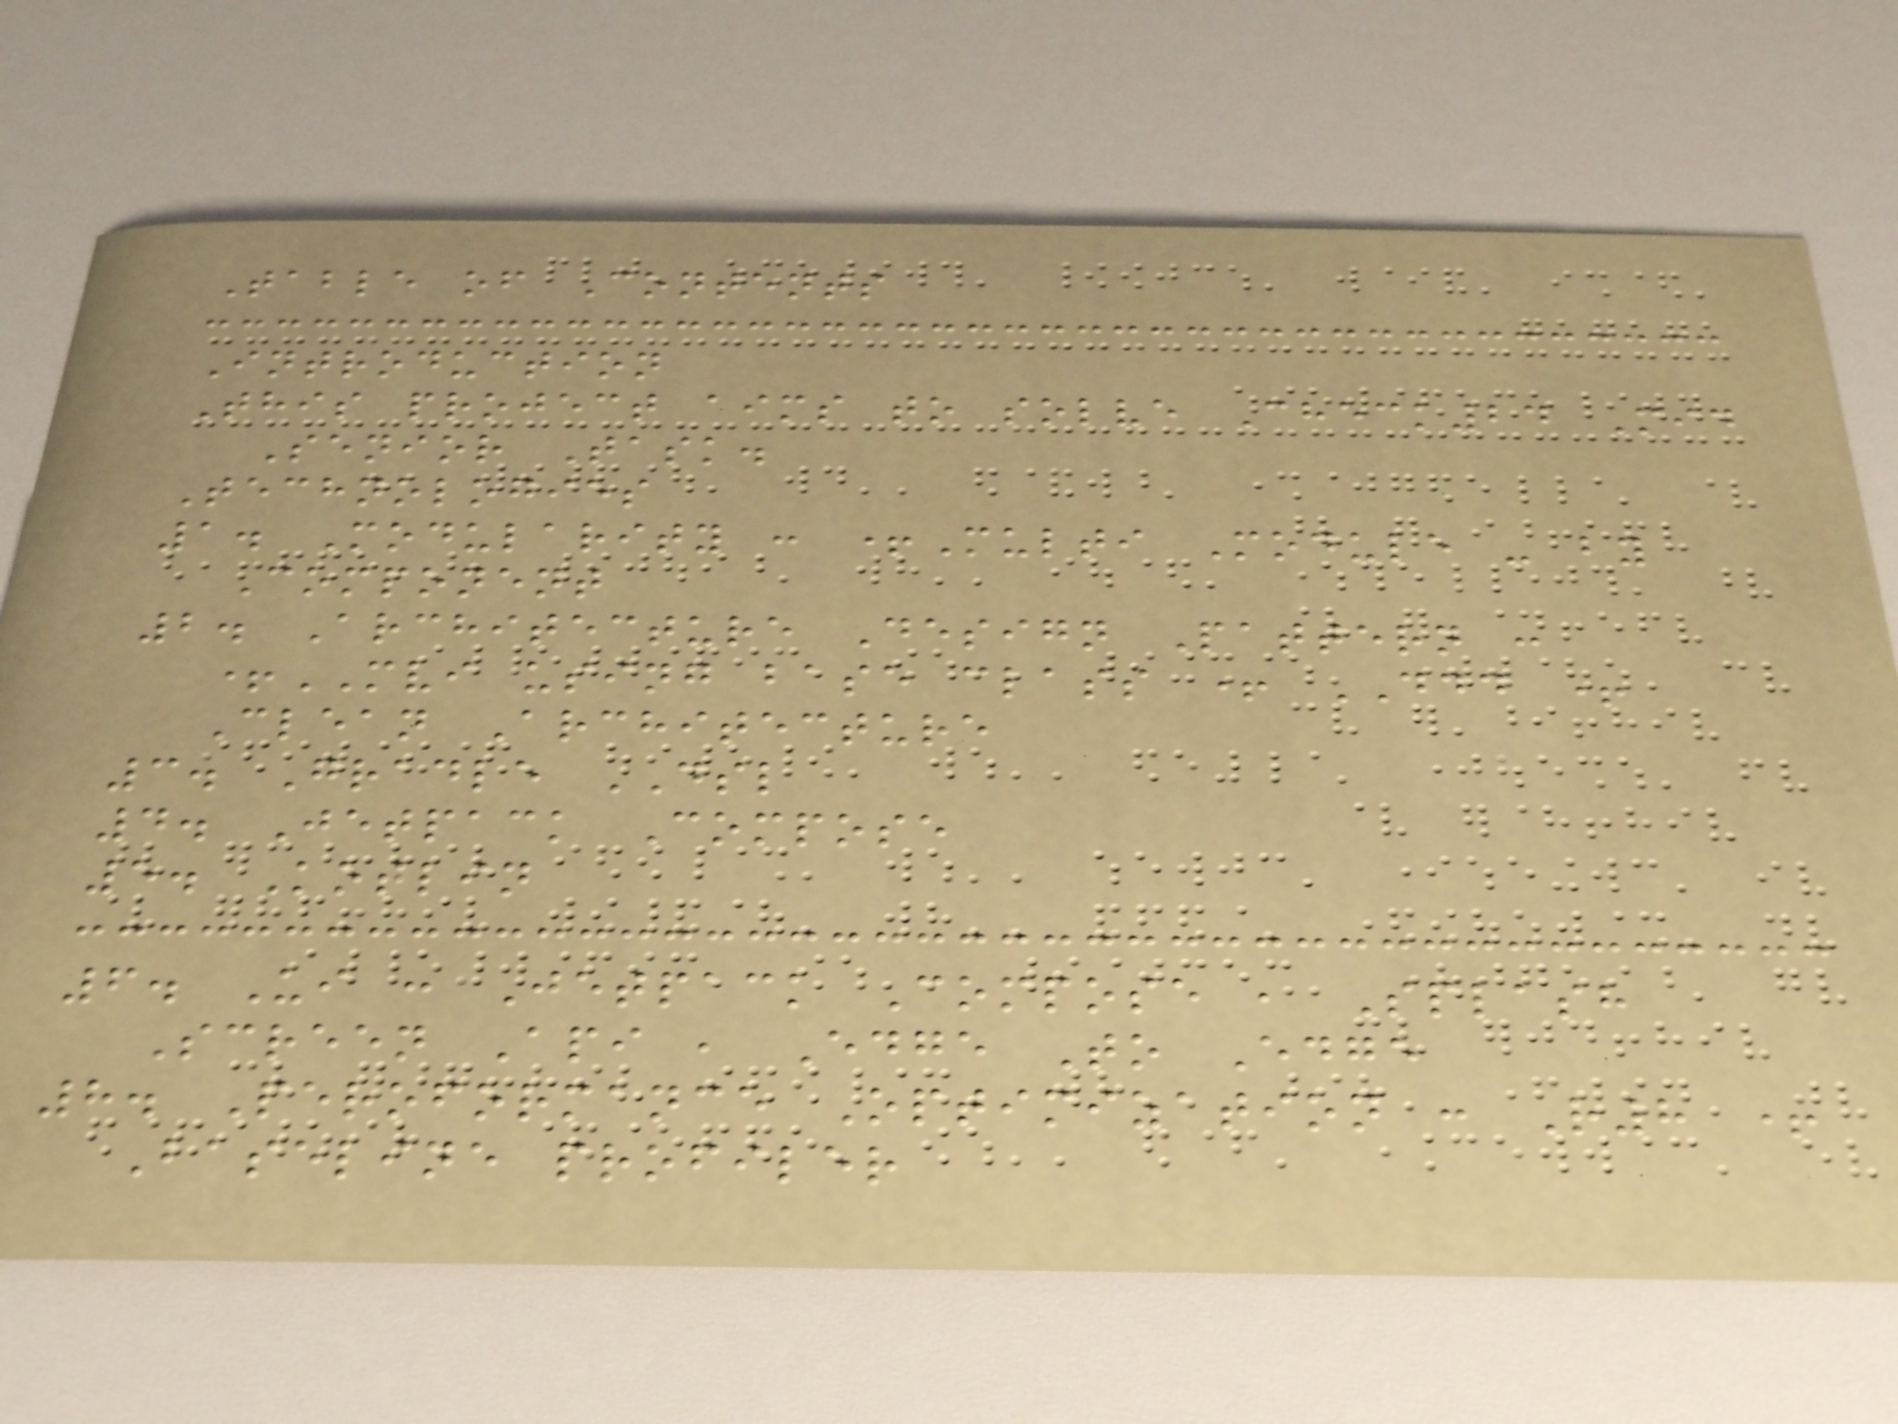Table of Contents
Introduction
This project aims to solve Check24 Mid
Senior Task.
Technologies
1. Modularity : +Multi Module - by
Component
2. Architecture Design Pattern :
+MVI using base class + DDD +
Clean Architecture
3. Gradle DSL
4. Jetpack Compose
5. Kotlin
6. Ui : Jetpack Compose , Splash
Screen Api , Edge To Edge
8. Peroformance Optimization : R8 +
Baseline profiler
